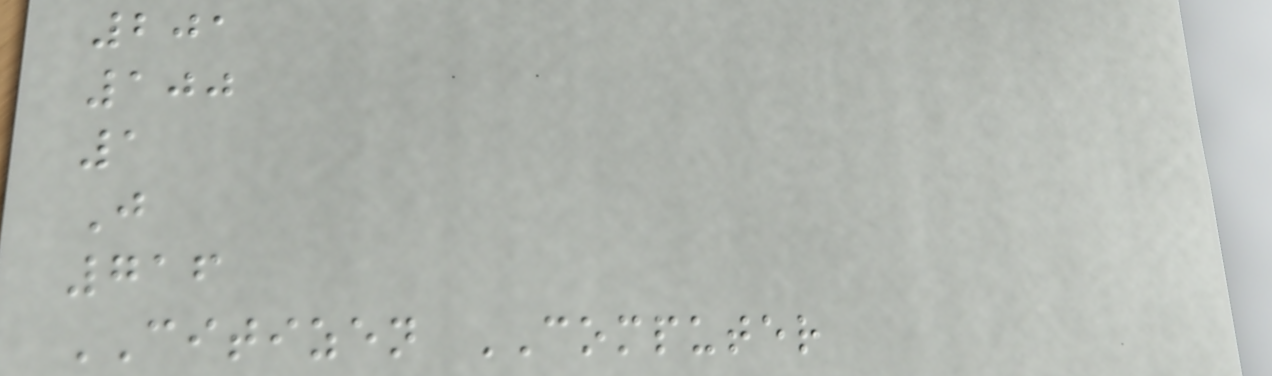201
100
1
J
716
CITIZEN COMPUTER
